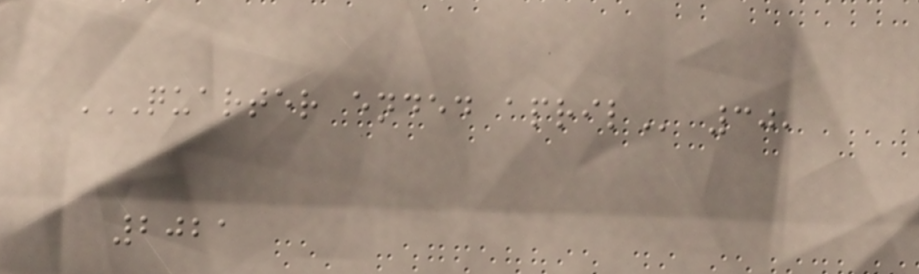QUARTER ENDED APRIL 30,
2021
